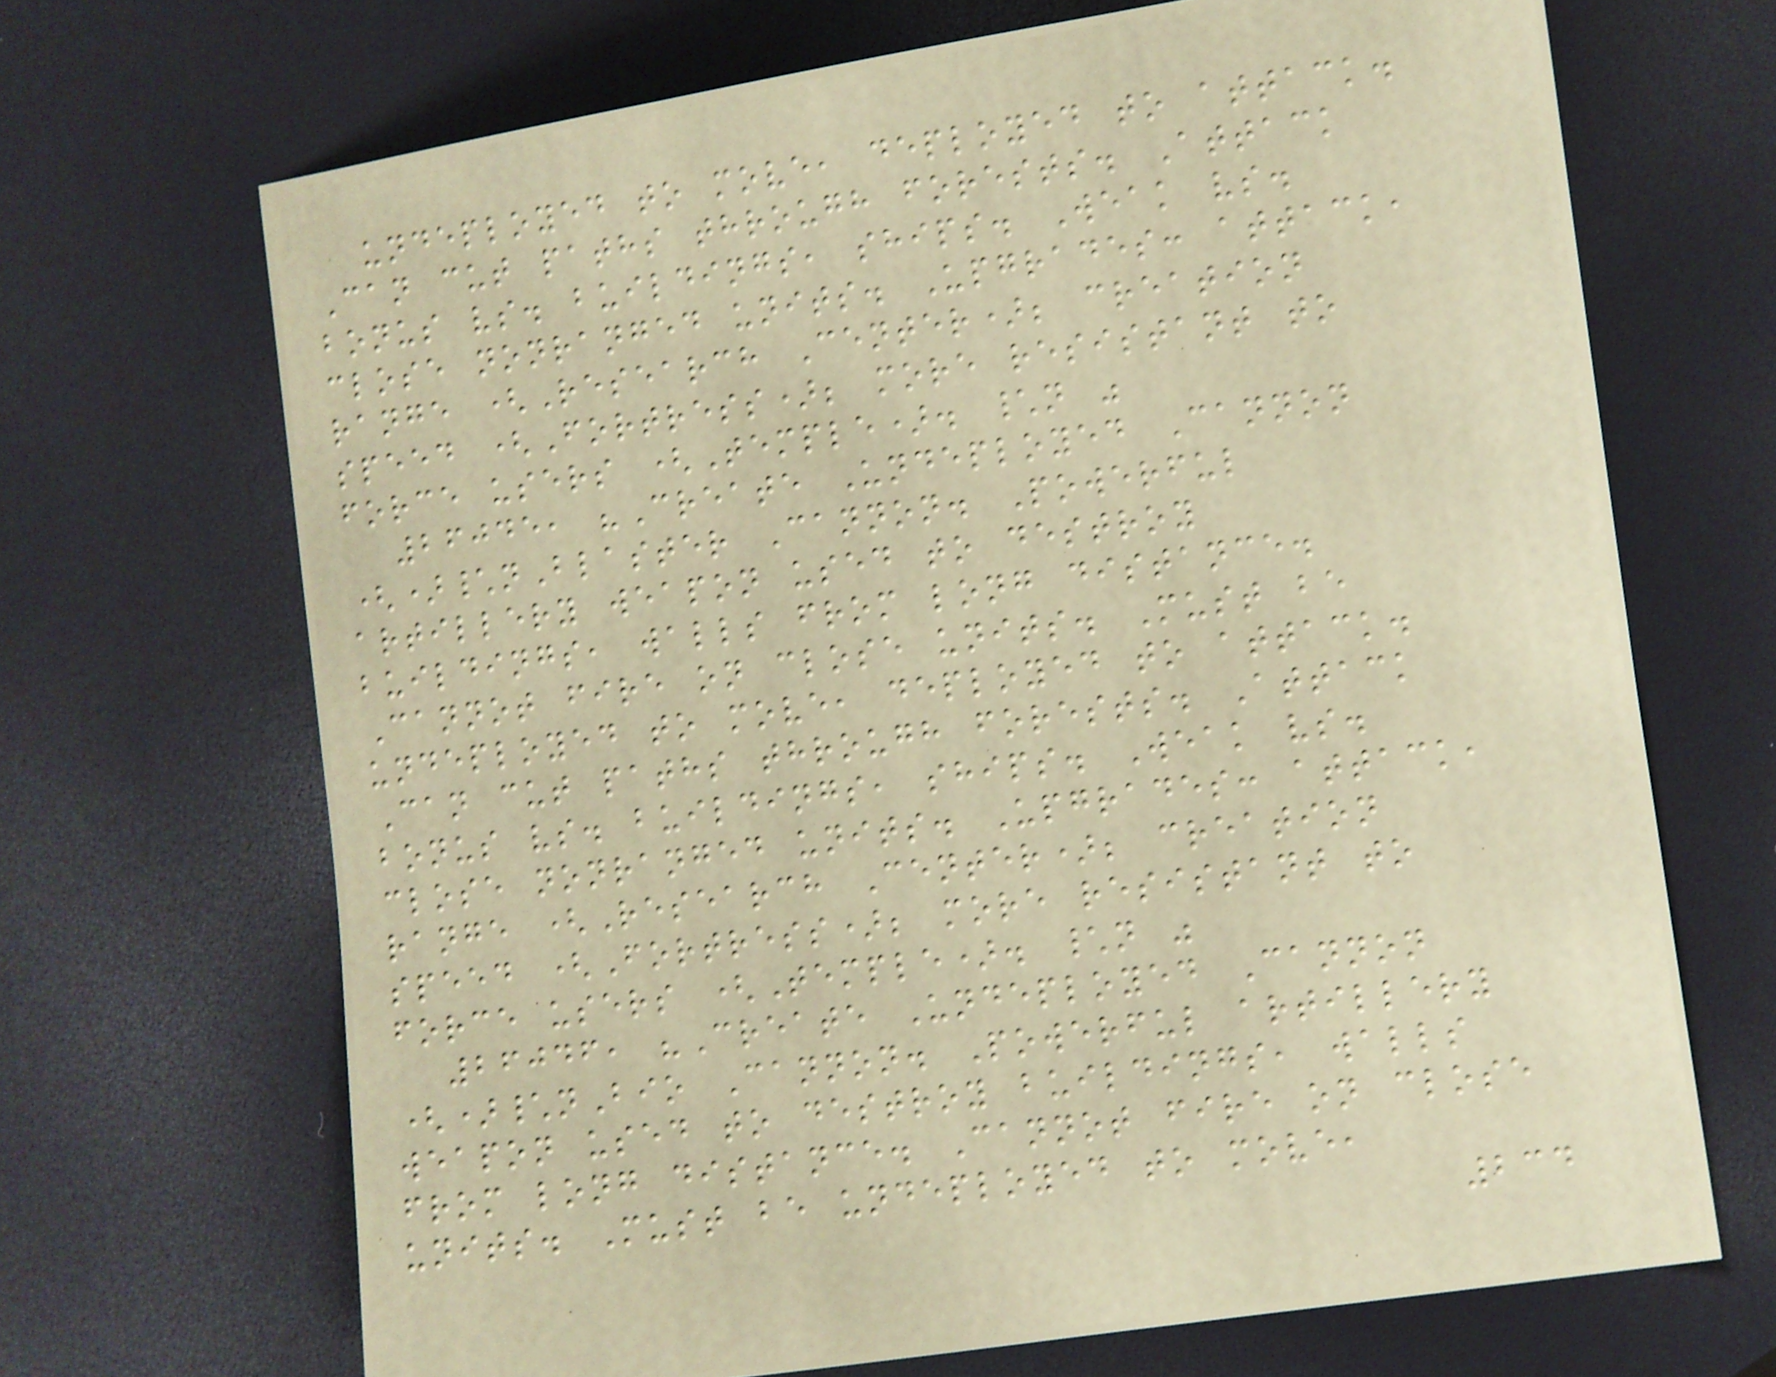undeployed to move, deployed to attack.
Can cut paths through forests. Attack
bonus vs. buildings, ships. Weak vs.
close nonranged units. Upgrades: attack,
range (Research Center); creation
speed (Fortress); more resistant to
force users (Temple). \n "
26045, "Create Undeployed Cannon
()\nBlaster Cannon. Powerful
artillery weapon used to destroy
buildings, walls from long distance.
Cannot fire on close units. Must be
undeployed to move, deployed to attack.
Can cut paths through forests. Attack
bonus vs. buildings, ships. Weak vs.
close nonranged units. Upgrades: attack,
range (Research Center); creation
speed (Fortress); more resistant to
force users (Temple). \n "
26046, "Create Undeployed Cannon
()\nBio Cannon. Powerful artillery
weapon used to destroy buildings, walls
from long distance. Cannot fire on close
units. Must be undeployed to move,
234
